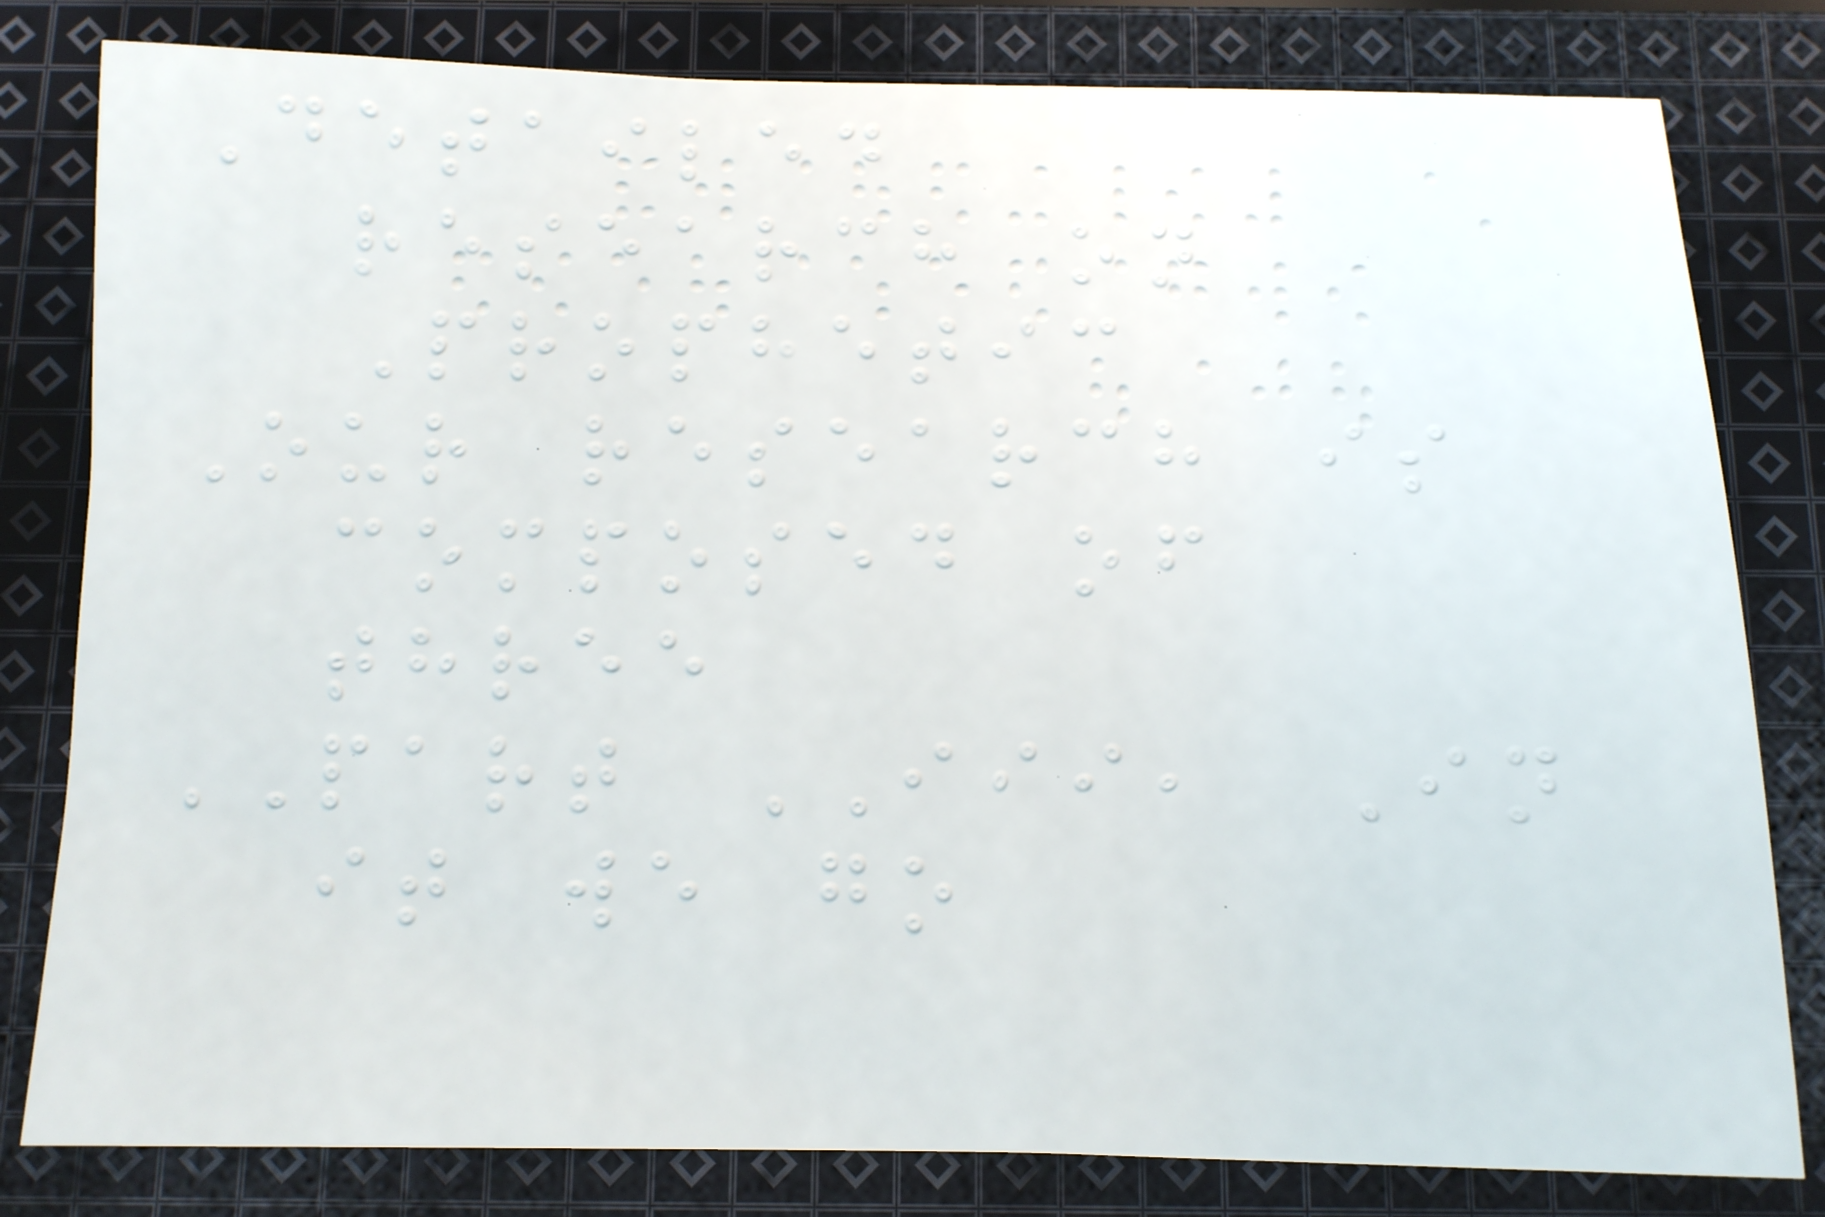Detailed
research on
Prophetic
Our research is
composed of
three
PART III, In
it we go
